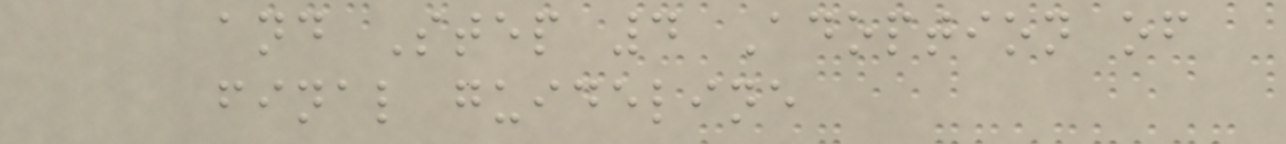and Step 4 Adoption of
final guideline
